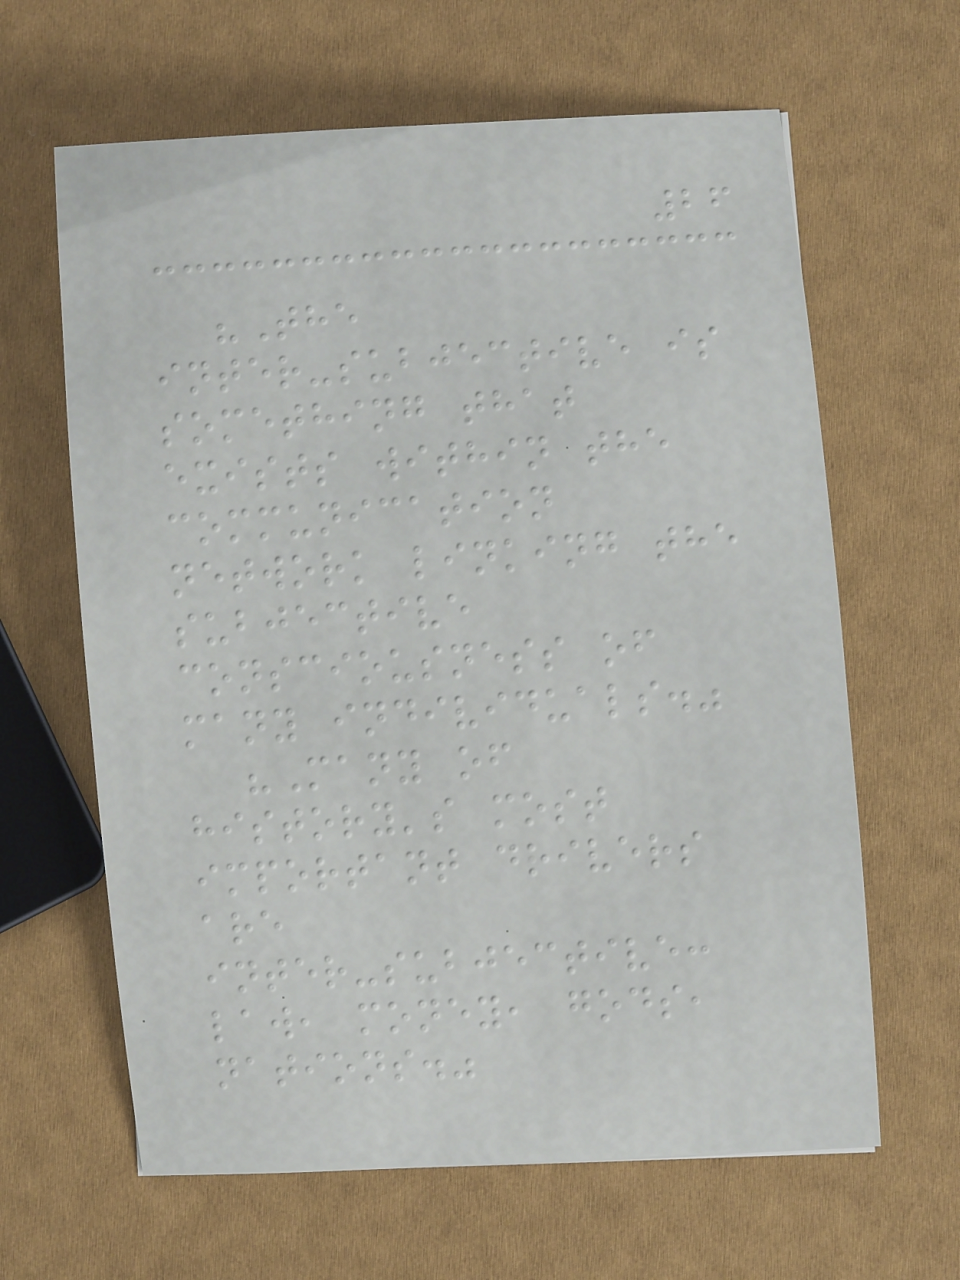26
"The
inter-subjective is
something that
exists within the
communication
network linking the
subjective
consciousness of
many individuals."
"Many of
history's most
important drivers
are
inter-subjective:
law, money, gods,
nations."
